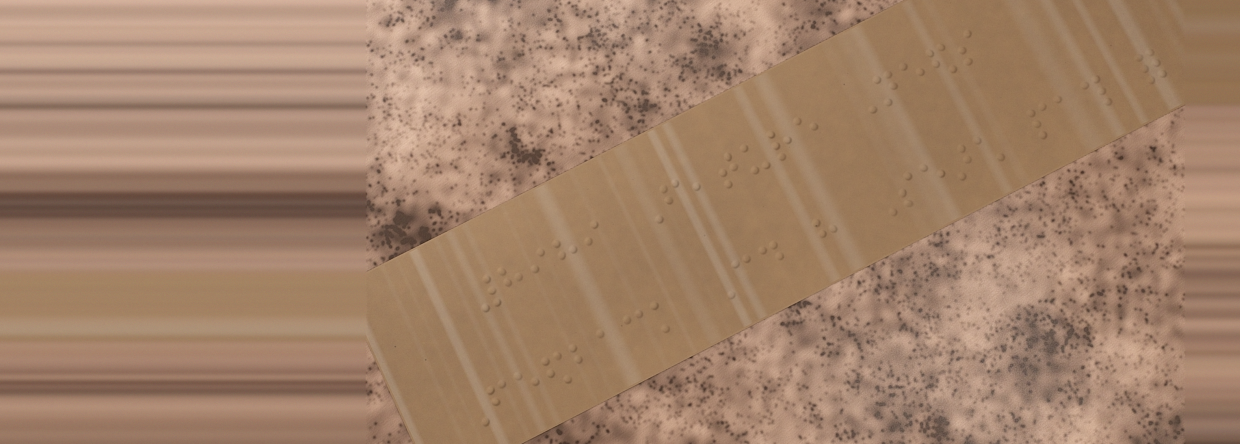8989 Feature Needs
Feedback Could have Search path for
